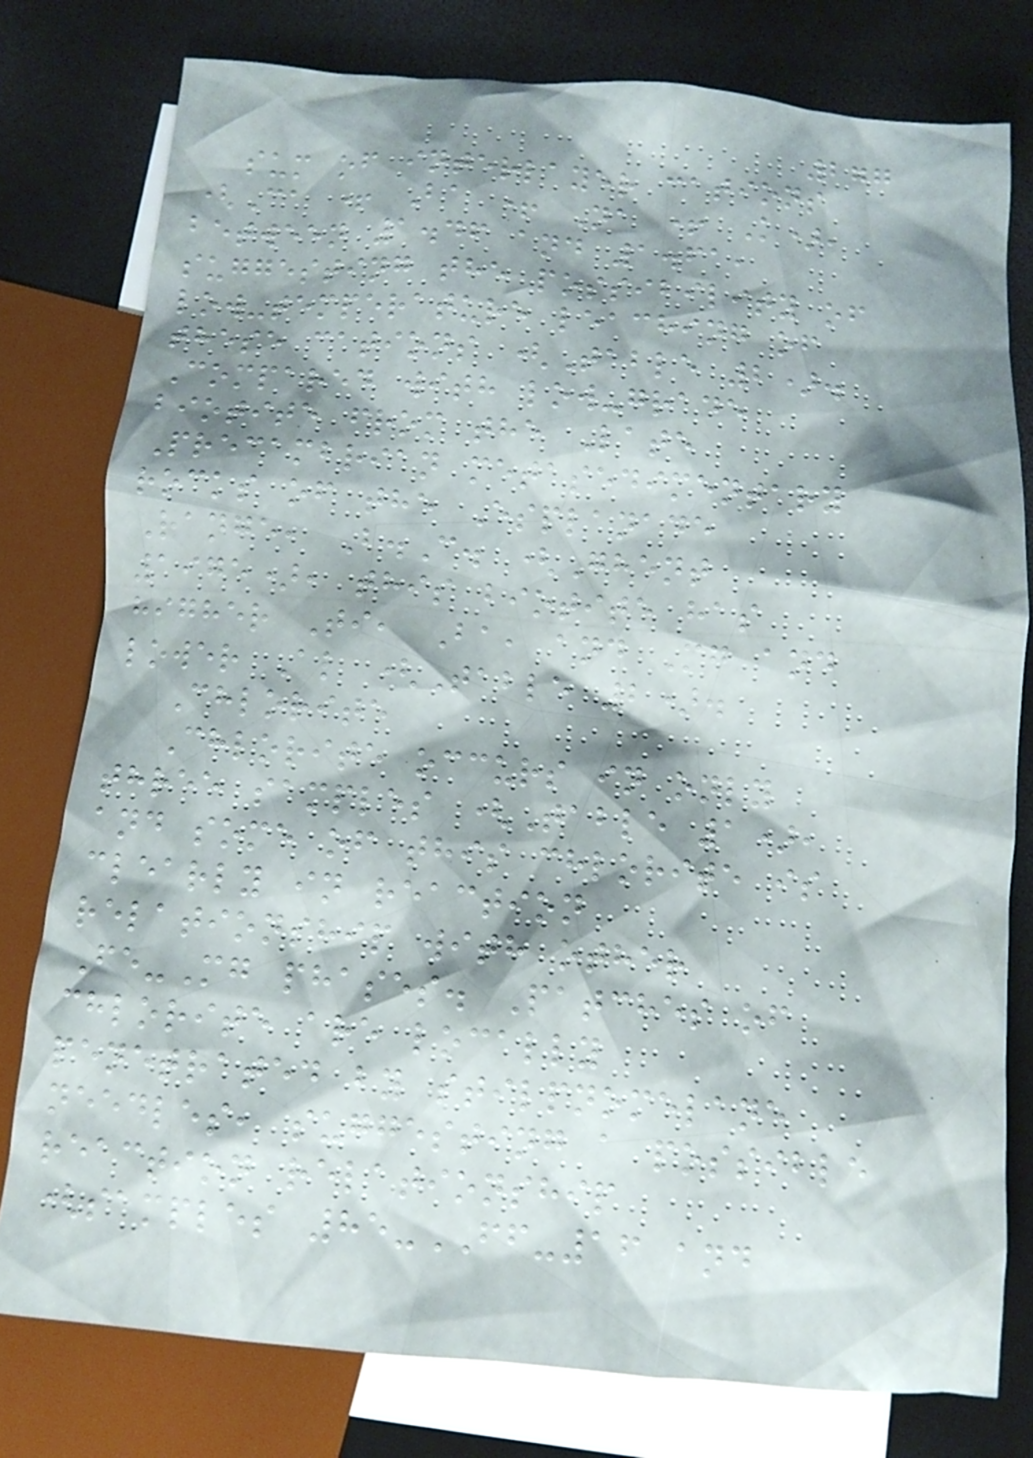277
sum of interlayer cations
(Ca + Ba + Na + K),
between 1.46 and 1.61,
suggesting the possibility of
low-temperature leaching of
these cations (Table 2).
Compared with low-grade
biotite from the Late
Precambrian metasedimentary
rocks of the Esplanade
Range, B.C. (Ghent
1975), this biotite has
higher Ti, Ba, and Mg and
lower Al (Table 2).
Chlorite
Chlorite occurs in only
three samples (Table 1),
and some of this chlorite is
clearly in reaction
relationship with other
Fe-Mg phases. Patches of
chlorite are locally
penetrated by stilpnomelane
needles, suggesting a possible
reaction relationship
(samples 85-FF-16 and
